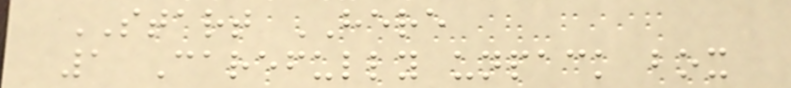START HERE
1 Carefully unpack box
